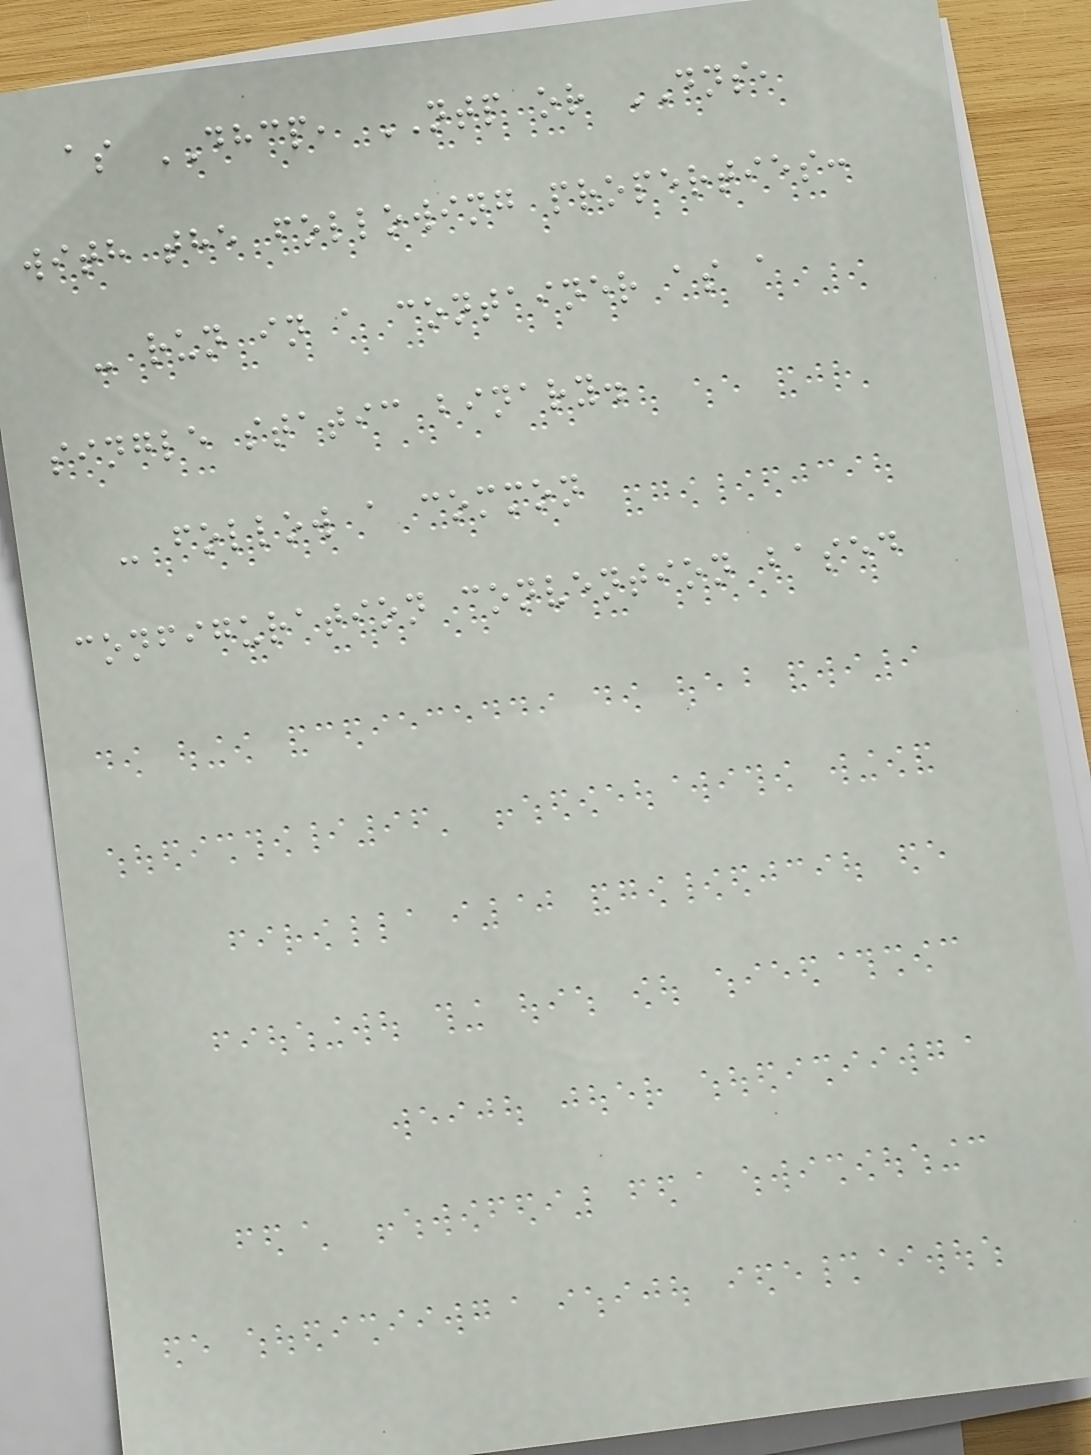as DHCP, NTP or DNS,
with the following properties:
- run in a container as a
single static binary.
- follow a common
configuration convention based
